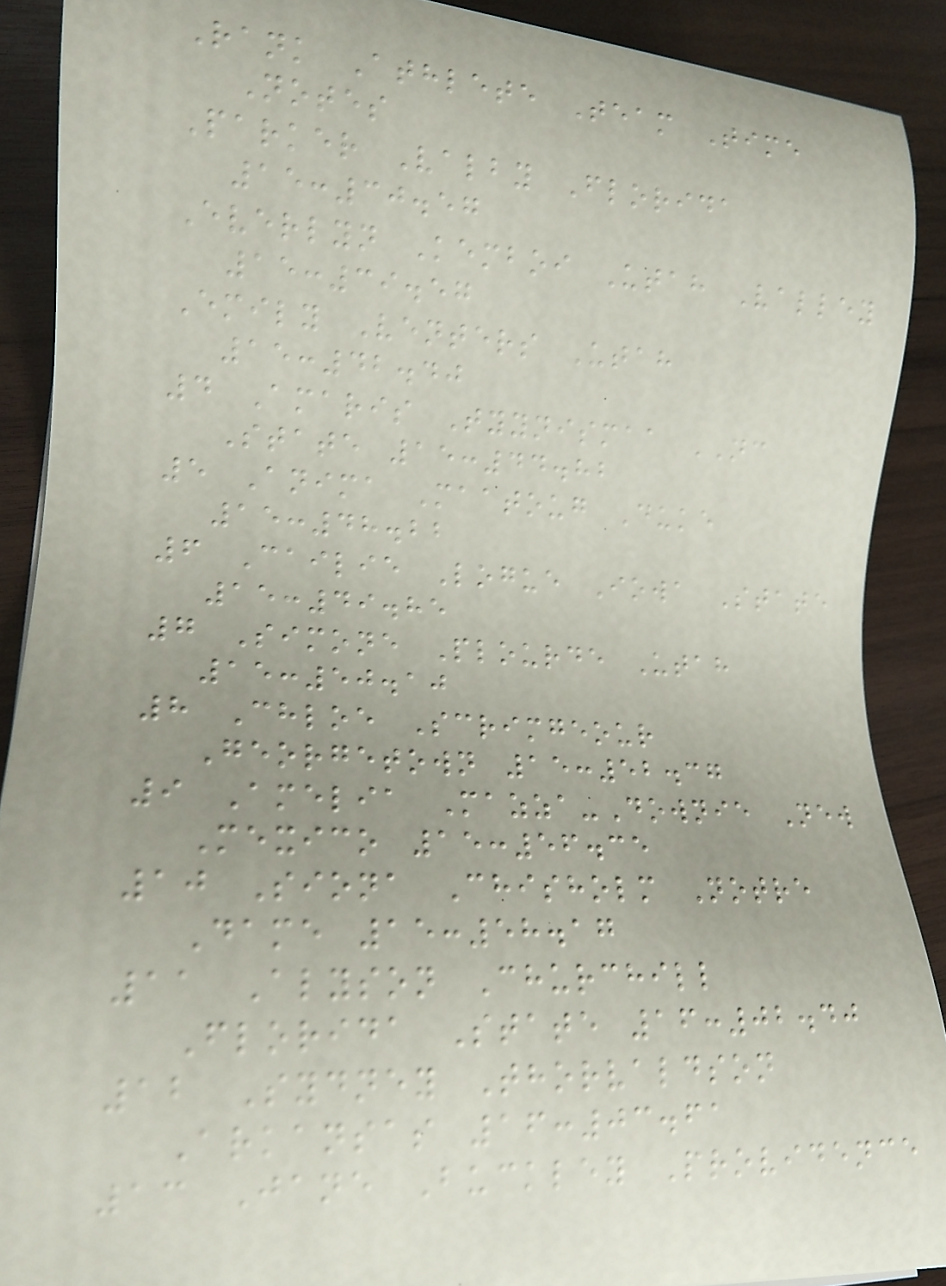Rank Athlete Team Time
Notes
Parker Valby Florida
15:30.57
Everlyn Kemboi Utah Valley
15:39.57
Emily Venters Utah
15:42.40
4 Amaris Tyynismaa NC
State 15:44.82
5 Anima Maatoug Duke
15:48.22
6 Cailie Logue Iowa State
15:49.85
7 Simone Plourde Utah
15:50.10
8 Chloe Scrimgeour
Georgetown 15:52.37
9 Amelia Mazza-Downie New
Mexico 15:56.35
10 Siona Chisholm Notre
Dame 15:58.17
11 Alyson Churchill
Florida State 16:02.40
12 Sydney Thorvaldson
Arkansas 16:03.61
13 Jane Buckley Providence
